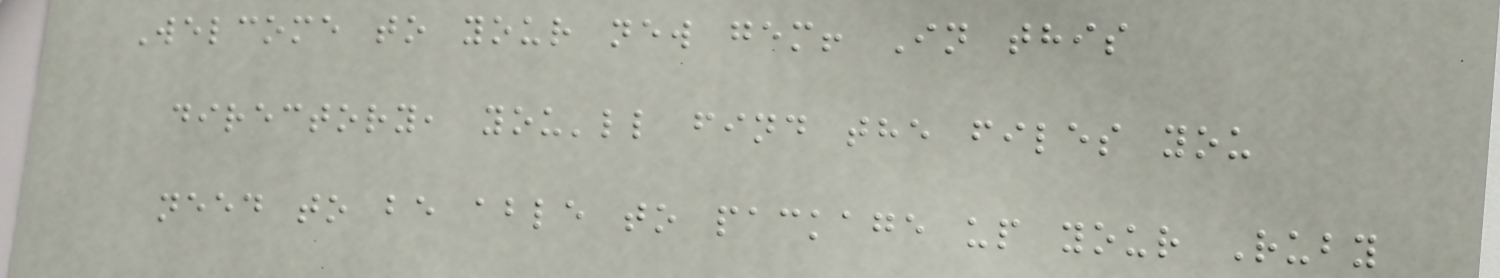Welcome to your new gem! In this
directory, you'll find the files you
need to be able to package up your Ruby
